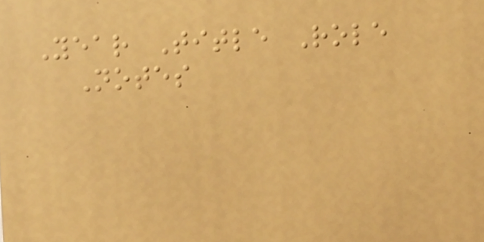Year Title Role
Notes
